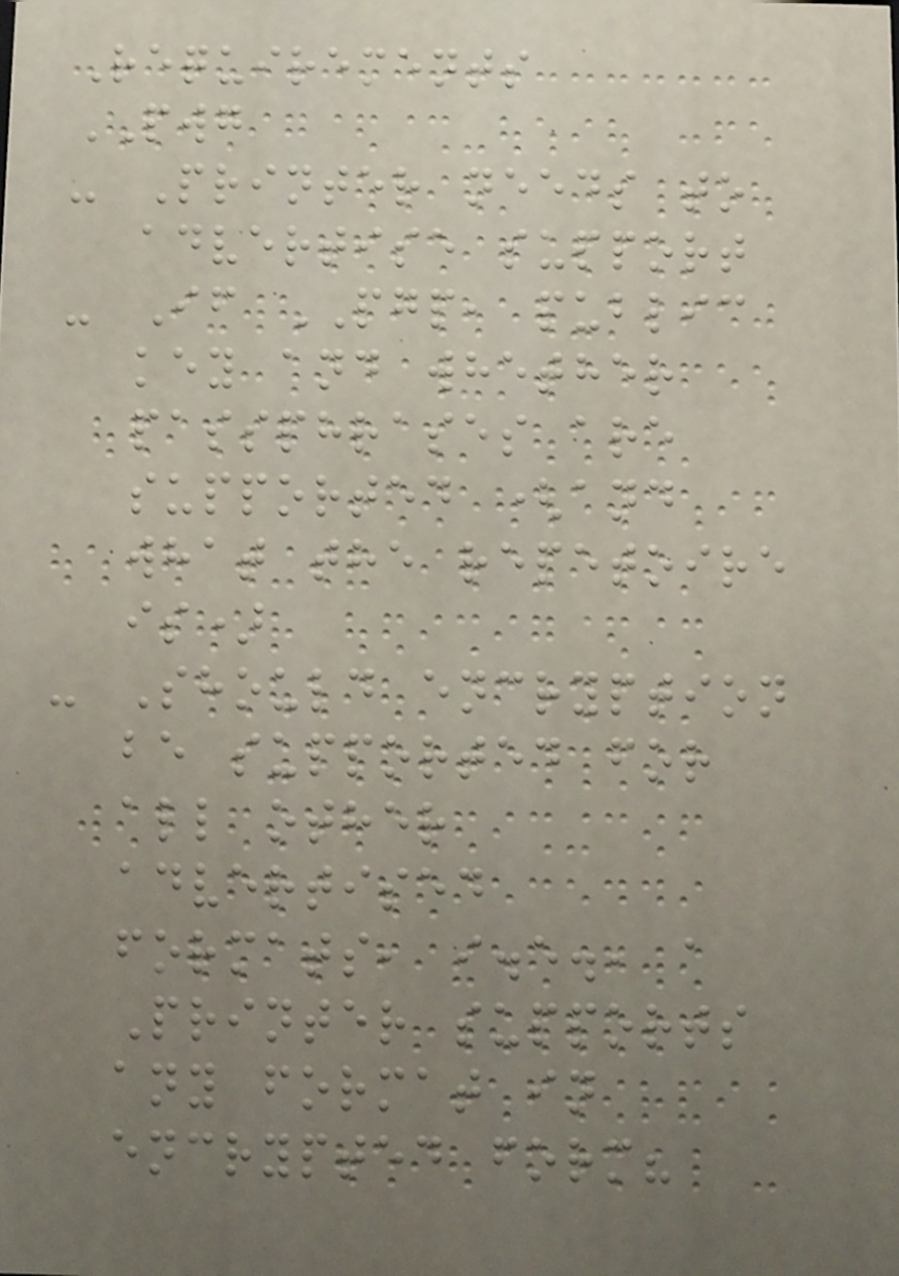Requirements
PWG
- Printer needs to
advertise support
- If PGP, public
key and whether
passphrases are
supported (and
what the repetoire
is)
- Should encryption
be supported for
all other
advertised
formats, i.e., a
Printer supports
any format in
encrypted form?
